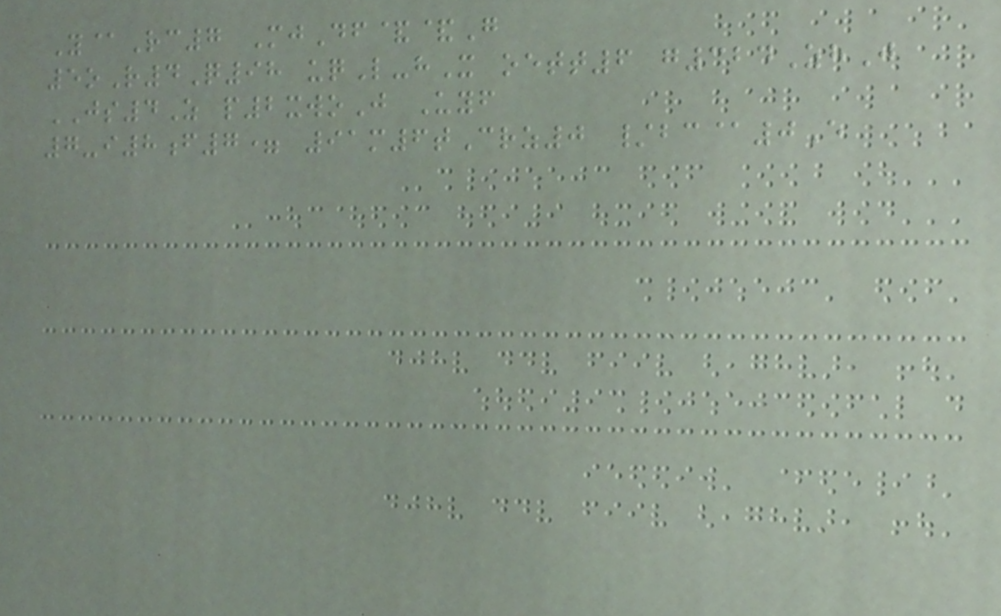Y@Rc7 MjDf&&G
5oR4Q98 uqL-hX oett6 g324ZhJ
JS4Z p2xwoJ Uyf
7-i8f7= 91m6tCrz0 /bc@0E
